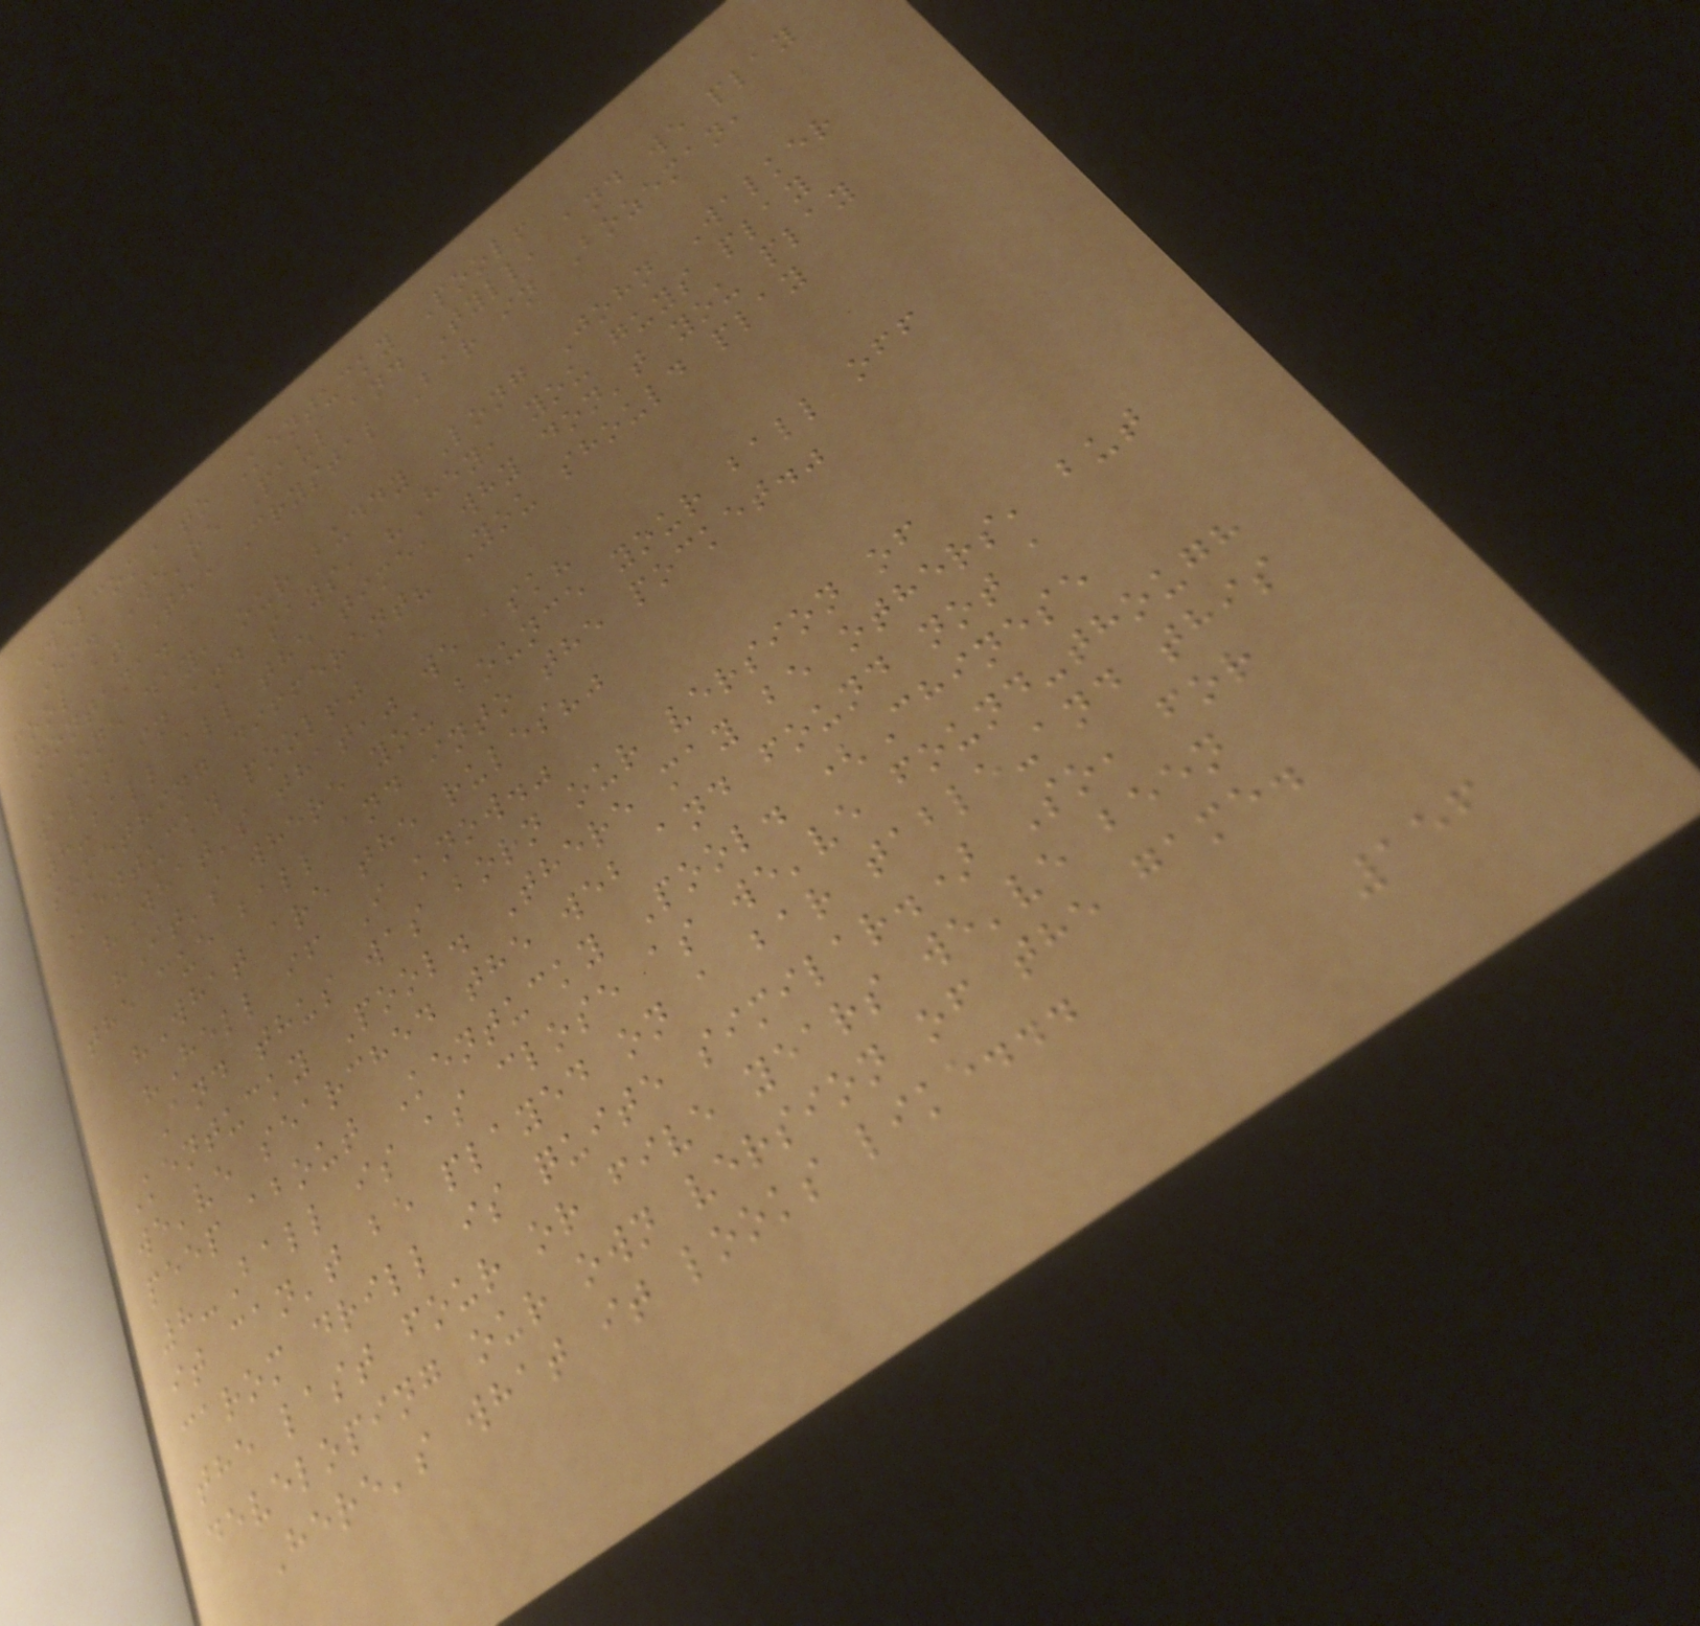Welcome to Kentucky Pool!
Hi. We're Paul and Tyll, and we play
pool at The Crystal Bar in Bozeman,
Montana.
One day, our buddy Long John Walker
walks in and says, "Hey, you guys play
8-ball all the time, why don't you play
something different? You should play
Kentucky pool!"
"What's that," we ask?
"It's where you bounce your ball off
the cue ball and into the pocket."
"What are the rules?"
"Hell if I know."
And thus was born our version of
Kentucky Pool. There may be others, but
we've searched the web and found not a
peep about Kentucky Pool. (Chinese
8-Ball is as close as we've found-though
it can't be played on a bar table-and this
carom drill is quite similar.) So, for
the last four or five years we've been
developing our own version of the game.
Here's what it looks like...
156
